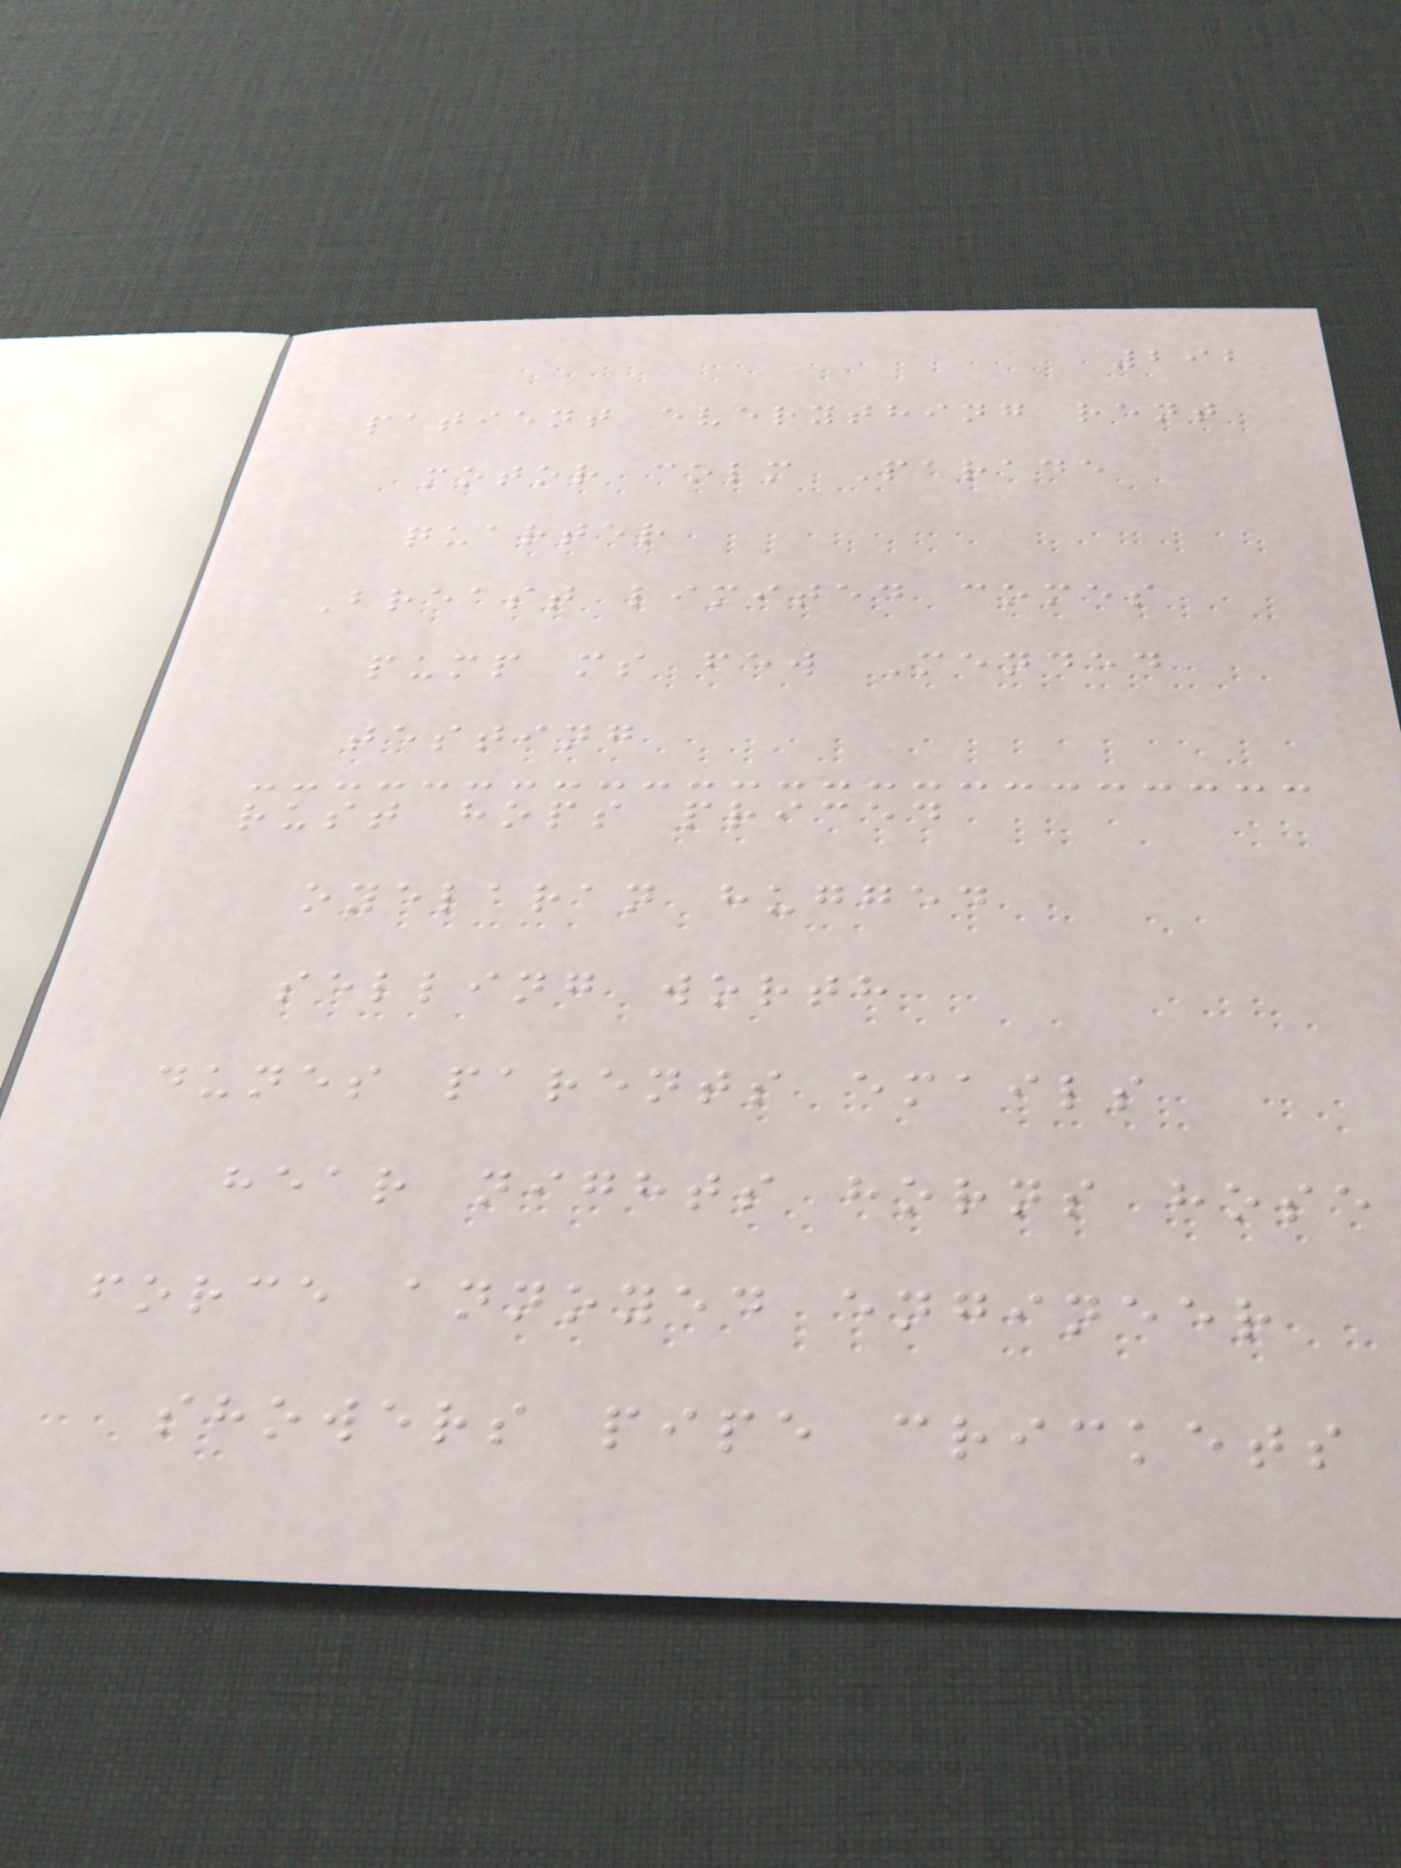292
patient everything rent
motor colm Parade
quarter
Breast limited comes
pump ms few Mended
testing
rust hops priced
oyelaran hugged
selling worth
dunes parents emails
hear nights horns hose
force annoyed engineer
showers pipe crickets
